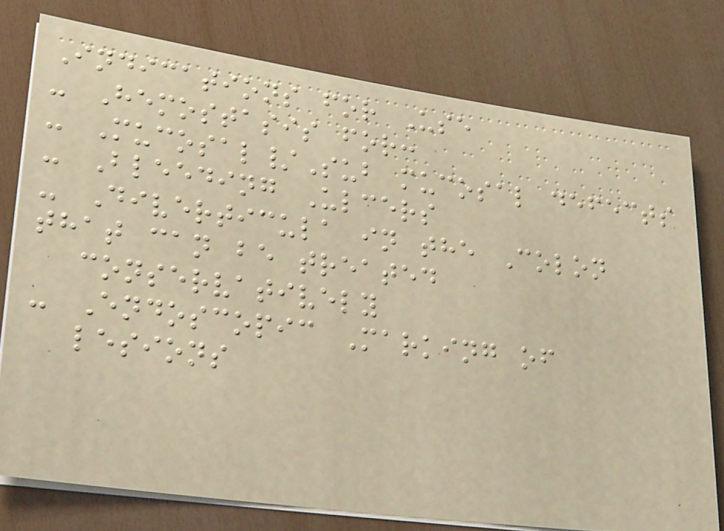Indications for Use
- Hemostasis for:
- Mucosal/Sub mucosal defects
- Bleeding Ulcers
- Diverticula in the Colon
that can be treated
conservatively
- Endoscopic Marking of
lesions
